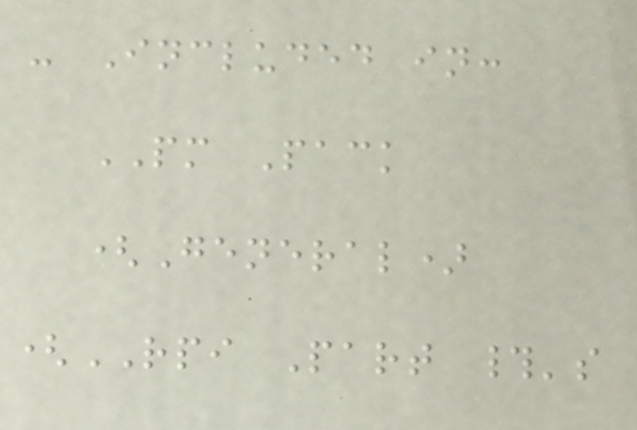- Included in:
PM Pack
(General)
(RPI Part #'s
